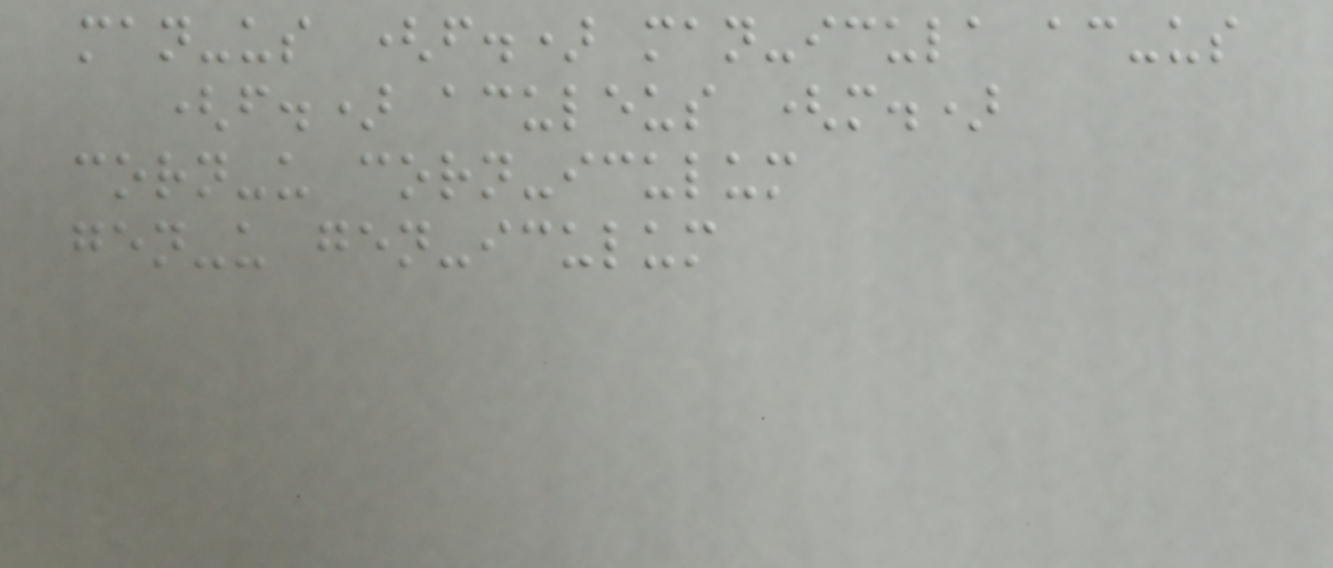man-us (f.) man-icula ac-us
(f.) aculeus (m.)
corn-u corn-iculum
gen-u gen-iculum
